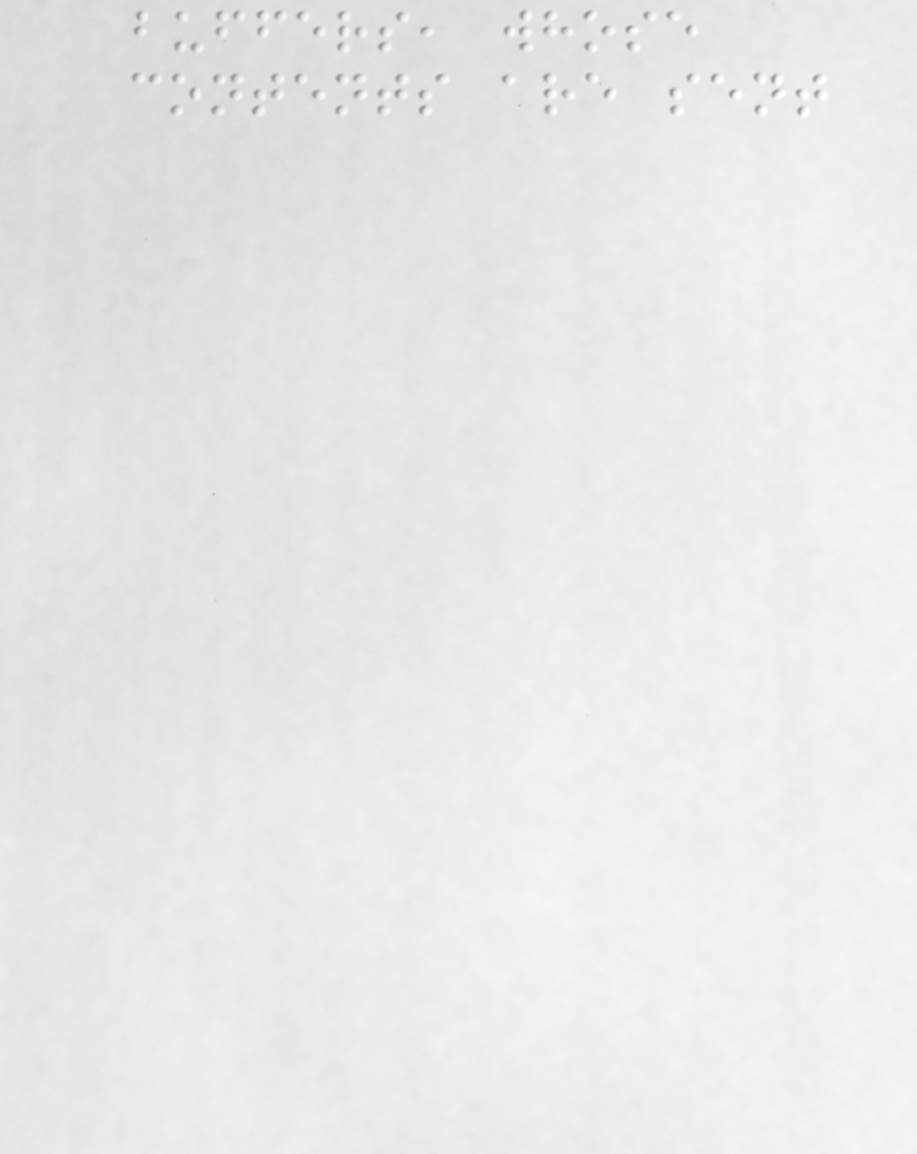buffers, whose
contents are sent
